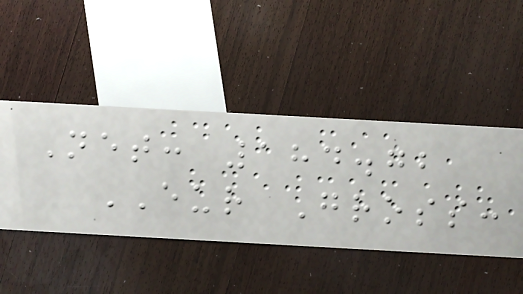Net: 184.72
EUR Gross:
